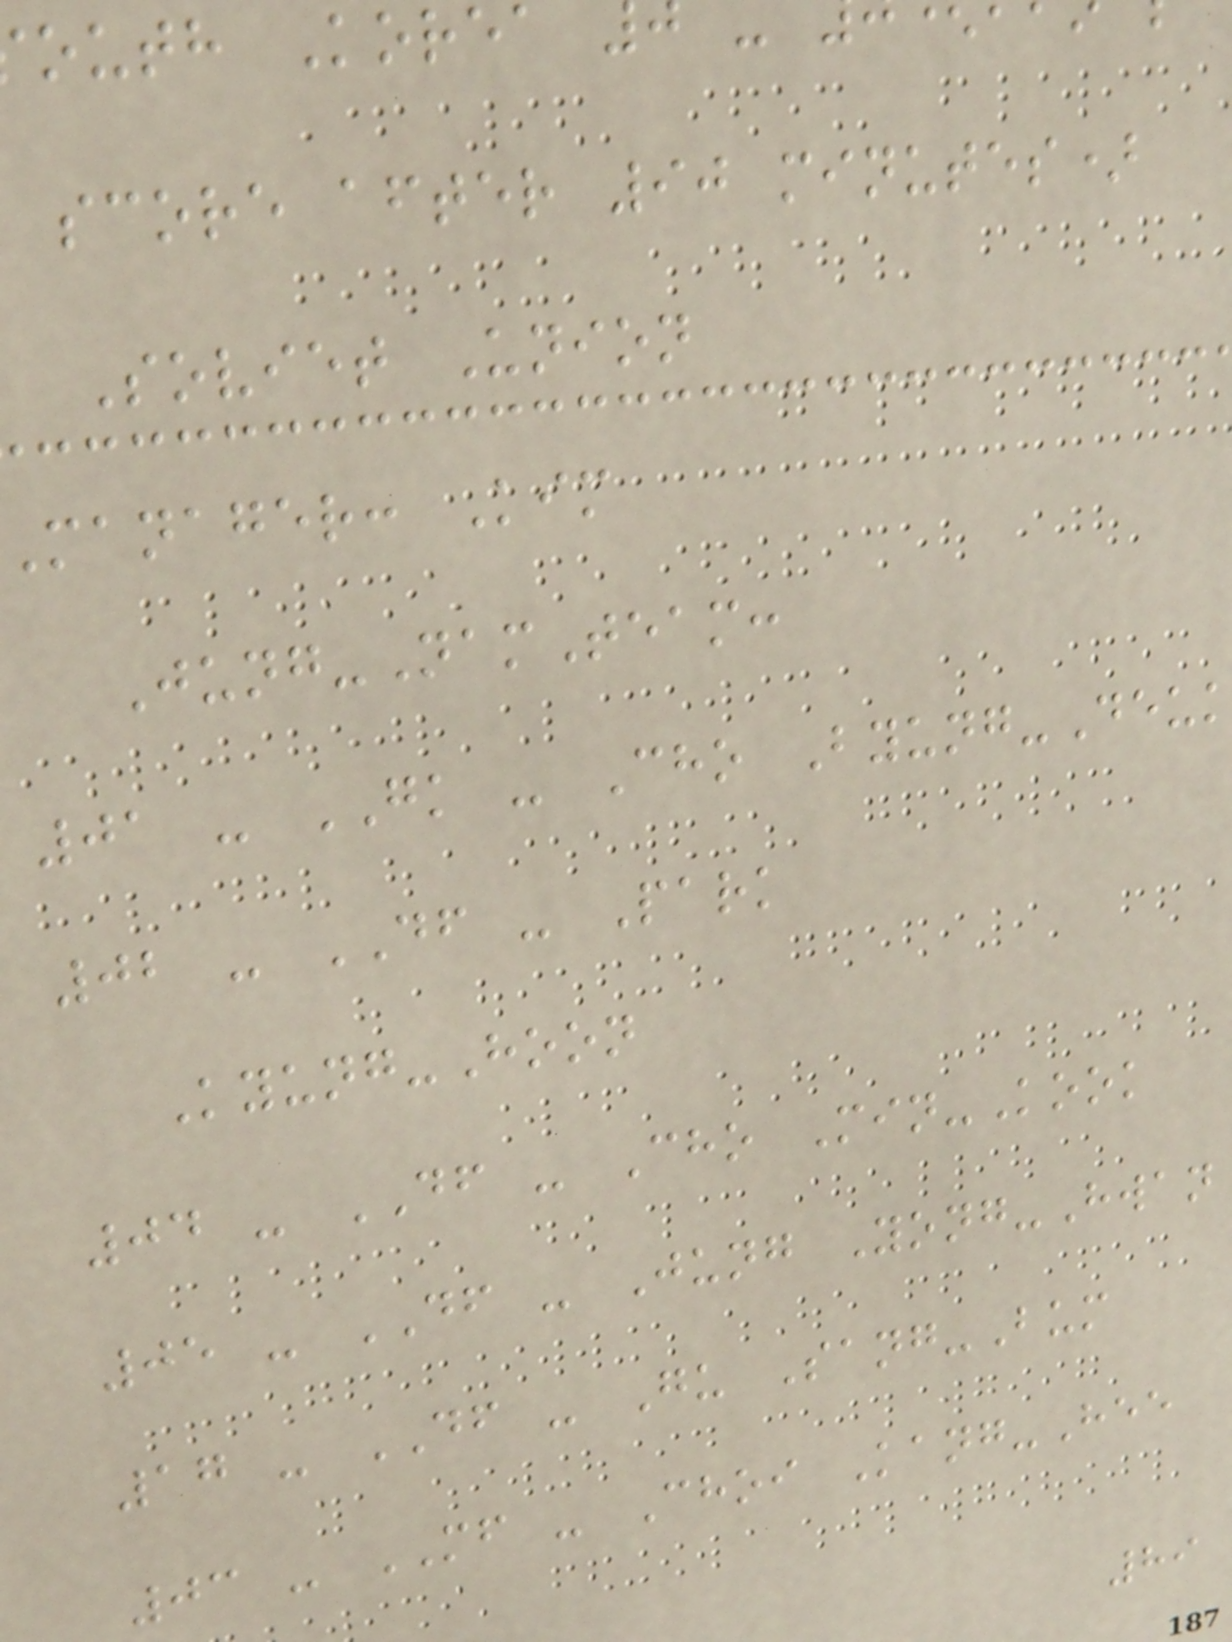outh Korea
score after 90 minutes)
Soviet Union
manager: Kim
Jung-NamTeam:
01 - GK - Cho Byung-Deu
02 - DF - Park
Kyung-Hoon
04 - DF - Cho Min-Kook
05 - DF - Jung Yong-Hwan
17 - DF - Gu Sang-Bum
03 - MF - Choi Kang-Hee
89
